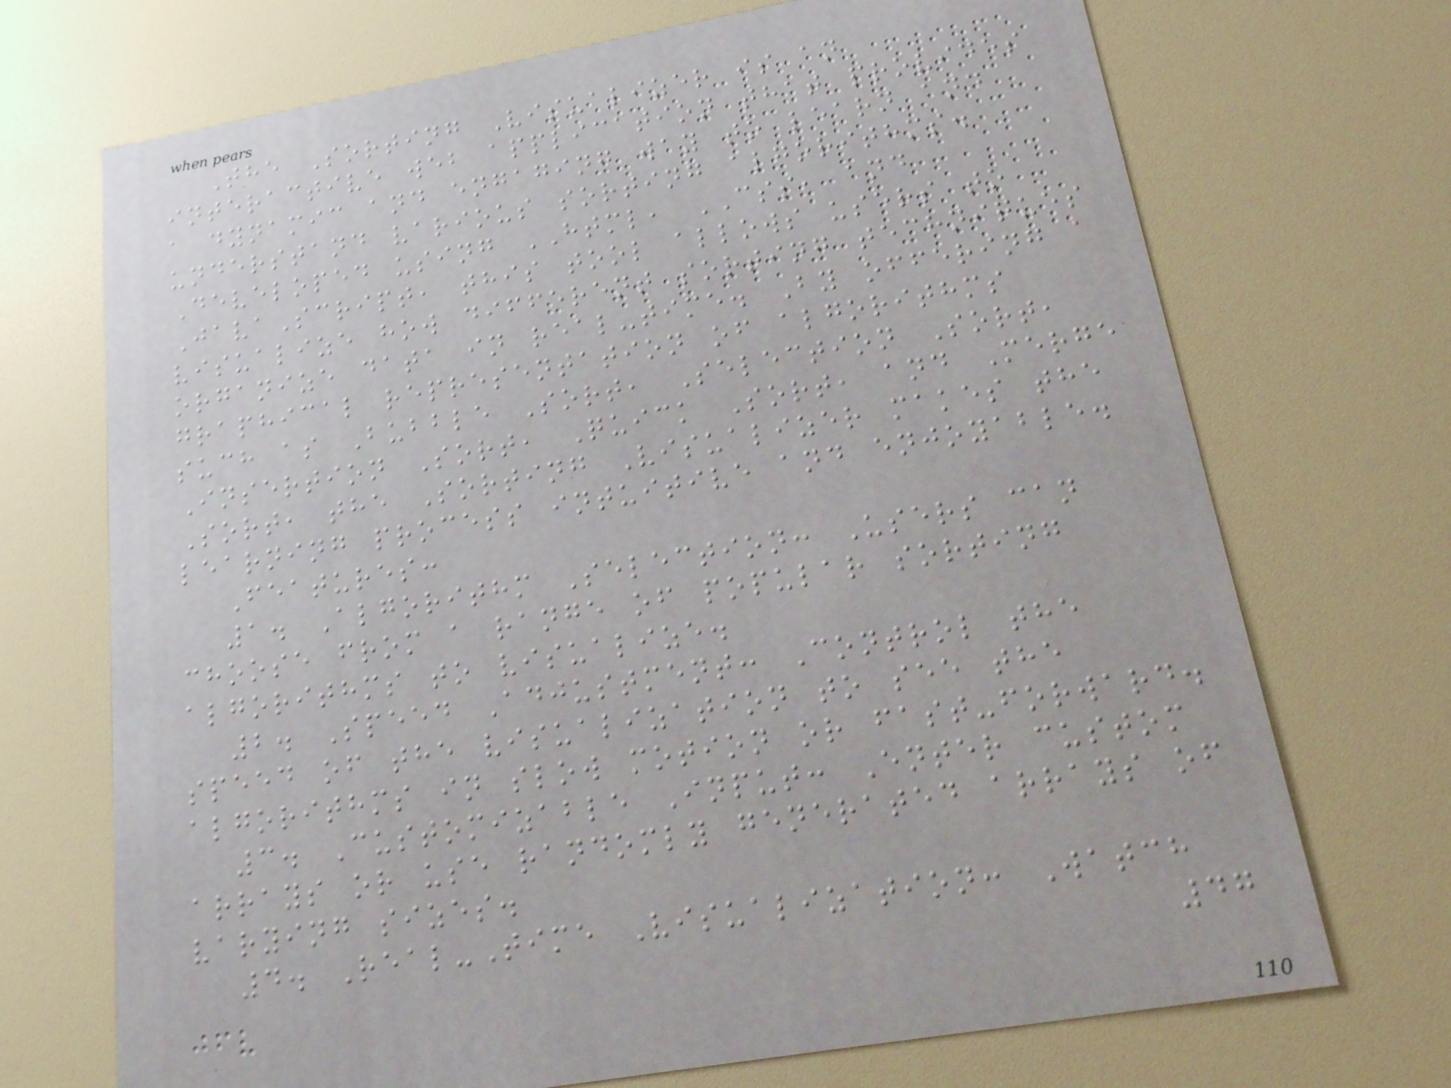The Sorting Visualizer is an
interactive web application that provides
a dynamic and engaging way to learn and
understand various sorting algorithms.
Developed using HTML, CSS, and
JavaScript, this tool allows users to
visualize how different sorting techniques
organize data in real-time. By offering a
graphical representation of algorithms
such as Bubble Sort, Selection Sort,
Insertion Sort, Quick Sort, and Merge
Sort, the Sorting Visualizer makes the
learning process intuitive and enjoyable.
Features:
1. Algorithm Selection: Users can
choose from a range of popular sorting
algorithms to visualize.
2. Speed Adjustment: Control the
speed of the visualization to see the
algorithms in slow motion or fast-forward.
3. Customizable Input: Enter custom
arrays or use randomly generated arrays of
varying sizes.
4. Real-Time Visualization: Watch
47
